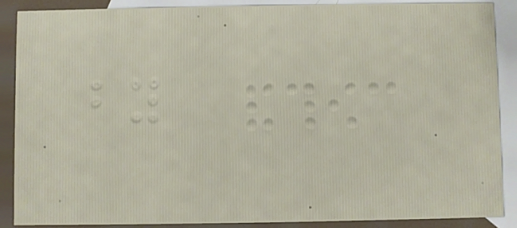by
